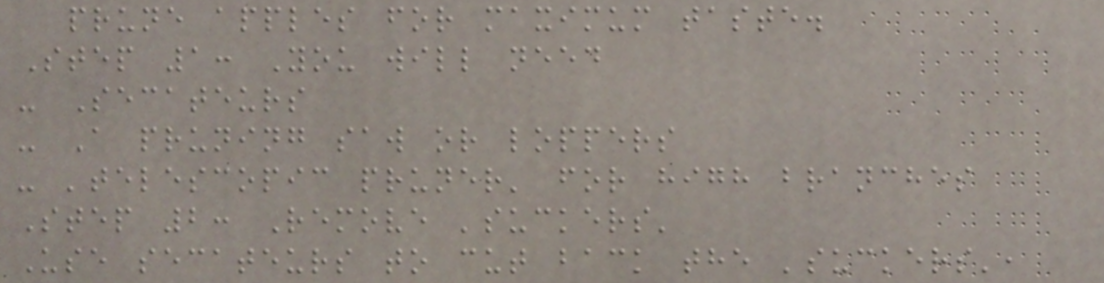prune apples for maximum taste.
Step 1: You will need
- Secateurs
- A pruning saw or loppers
- 'telescopic pruner' for high branches
Step 2: Remove 'suckers'
Use secateurs to cut back the 'suckers',
